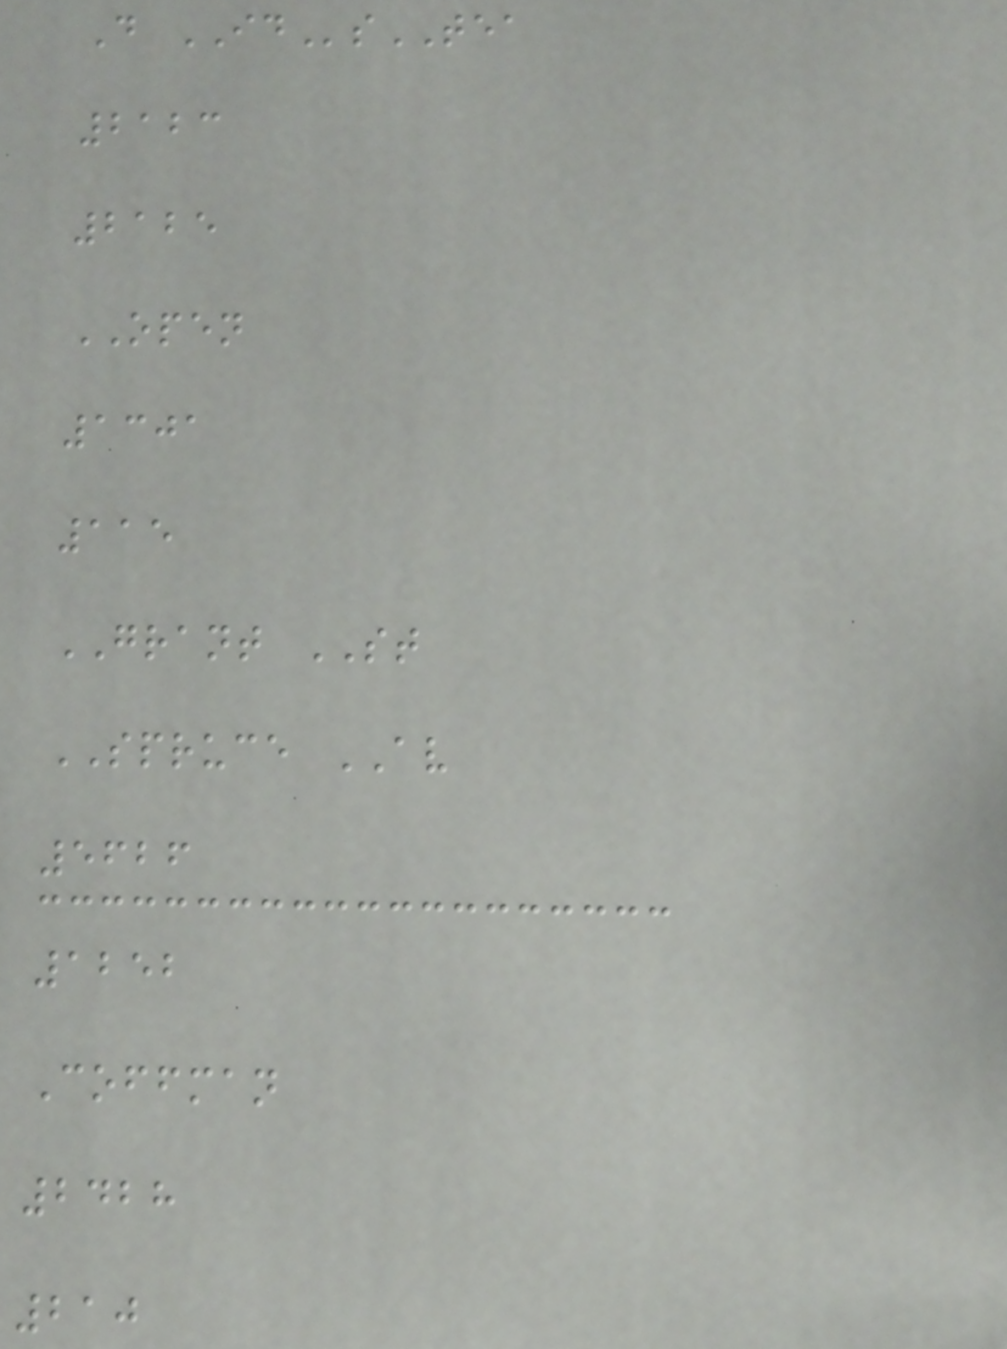D IDsTEA
2123
2125
OPEN
1301
115
GRANT ST
SPRUCE AV
5626
1252
Coffman
2428
210
